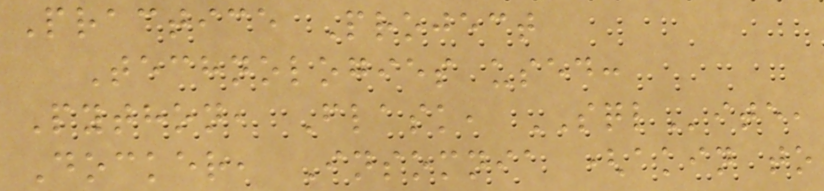Practice Project
Technologies used:
Python, Flask, SQLite,
Docker, Insomnia (akin to
